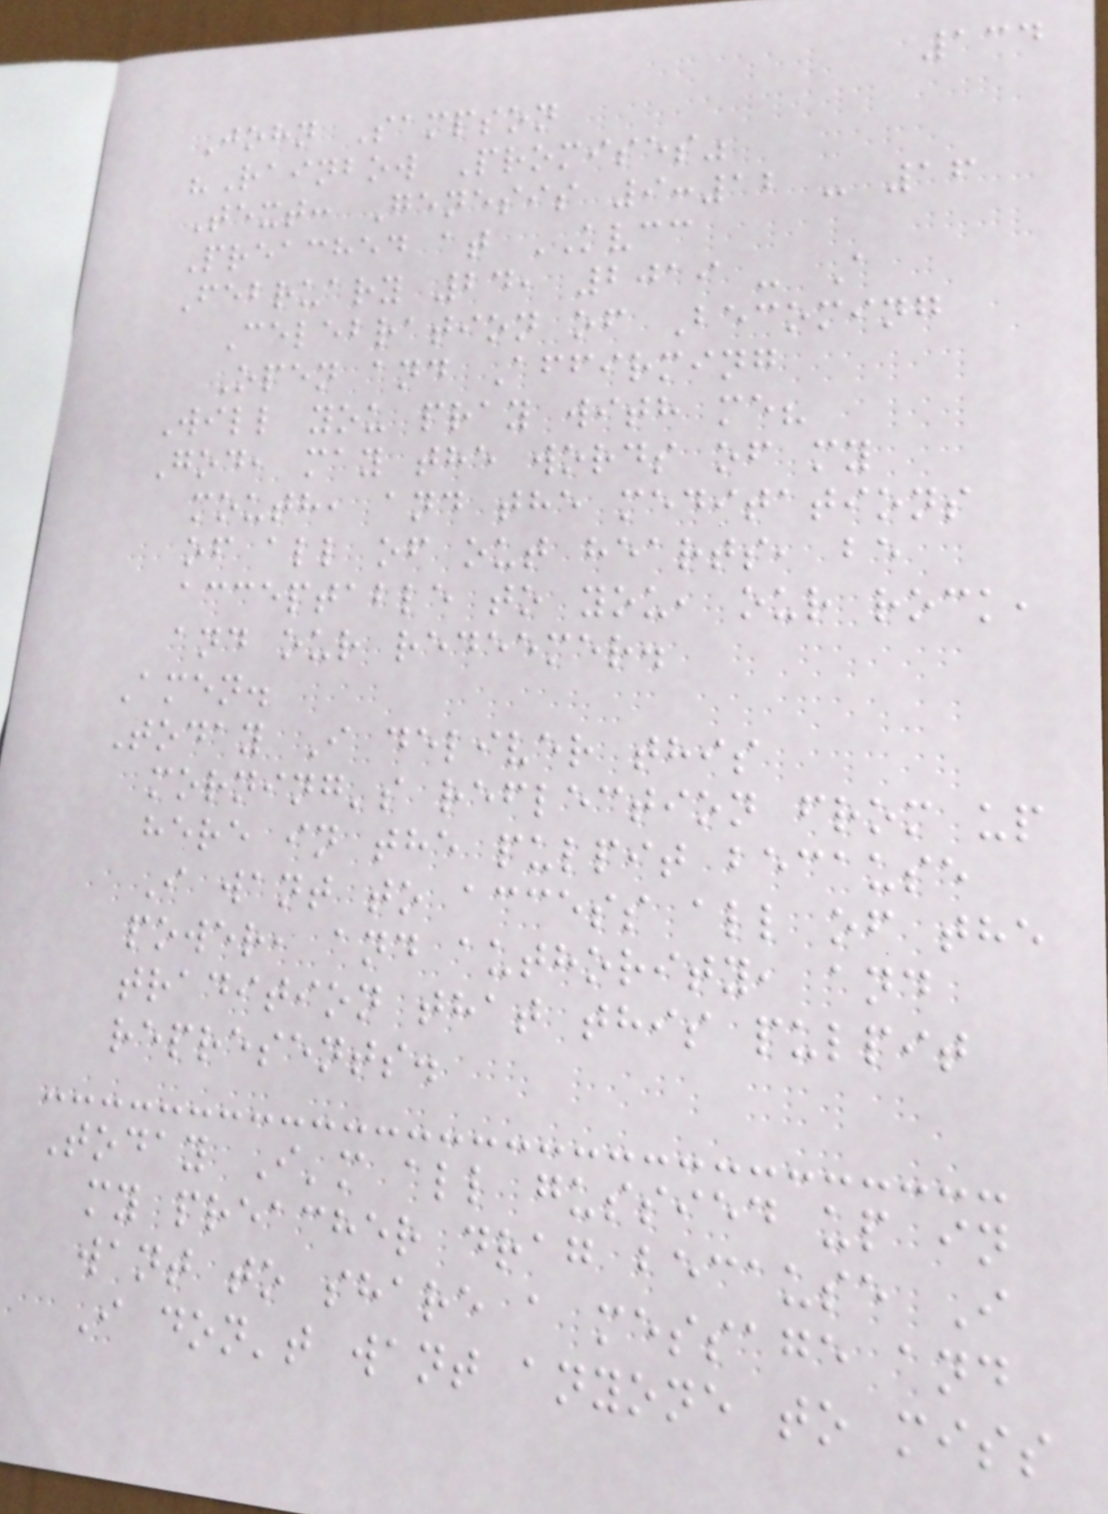134
John Sampson
"Rainbow Promises"
Text: Genesis 9:12 - 16
Preached at KVCC
February 24, 2019 - A
Celebration of Becoming
Open and Affirming
Will you pray with me?
God, may the words of my
mouth, and the meditations
of all of out hearts, be
acceptable to you, our rock,
and our redeemer.
Amen.
Today I deliver this
morning's reflection from up
here in the pulpit because
I want to access all of the
power, and authority, and
tradition that this pulpit
represents.
Today I'm all gussied up in
my preacher drag because I
want to share a message and
I don't want anyone to miss
